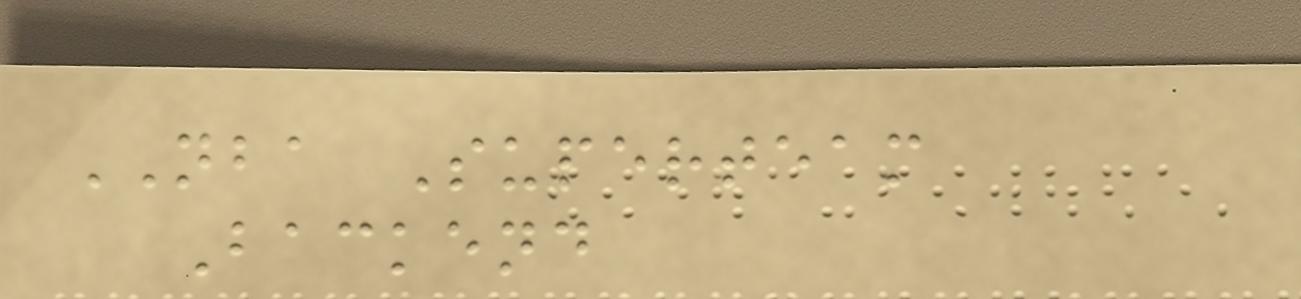NBA Superteam
Backend
